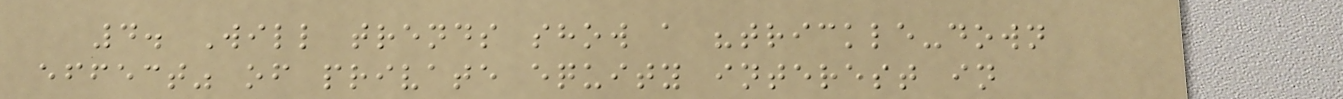4. Will trends show a "trickle-down
effect" of private equity interest in
